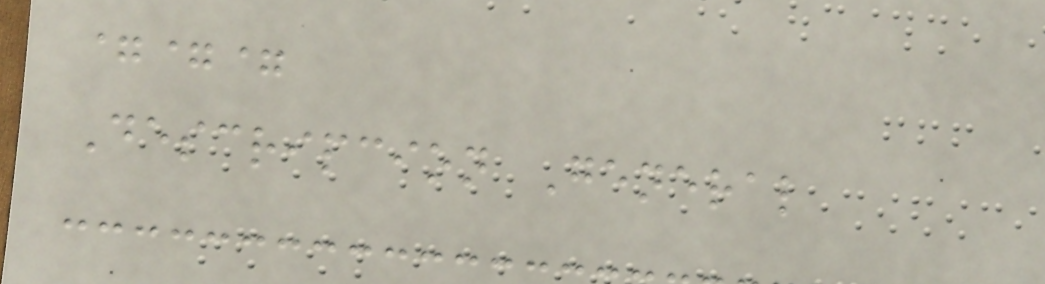===
Descripcion General
